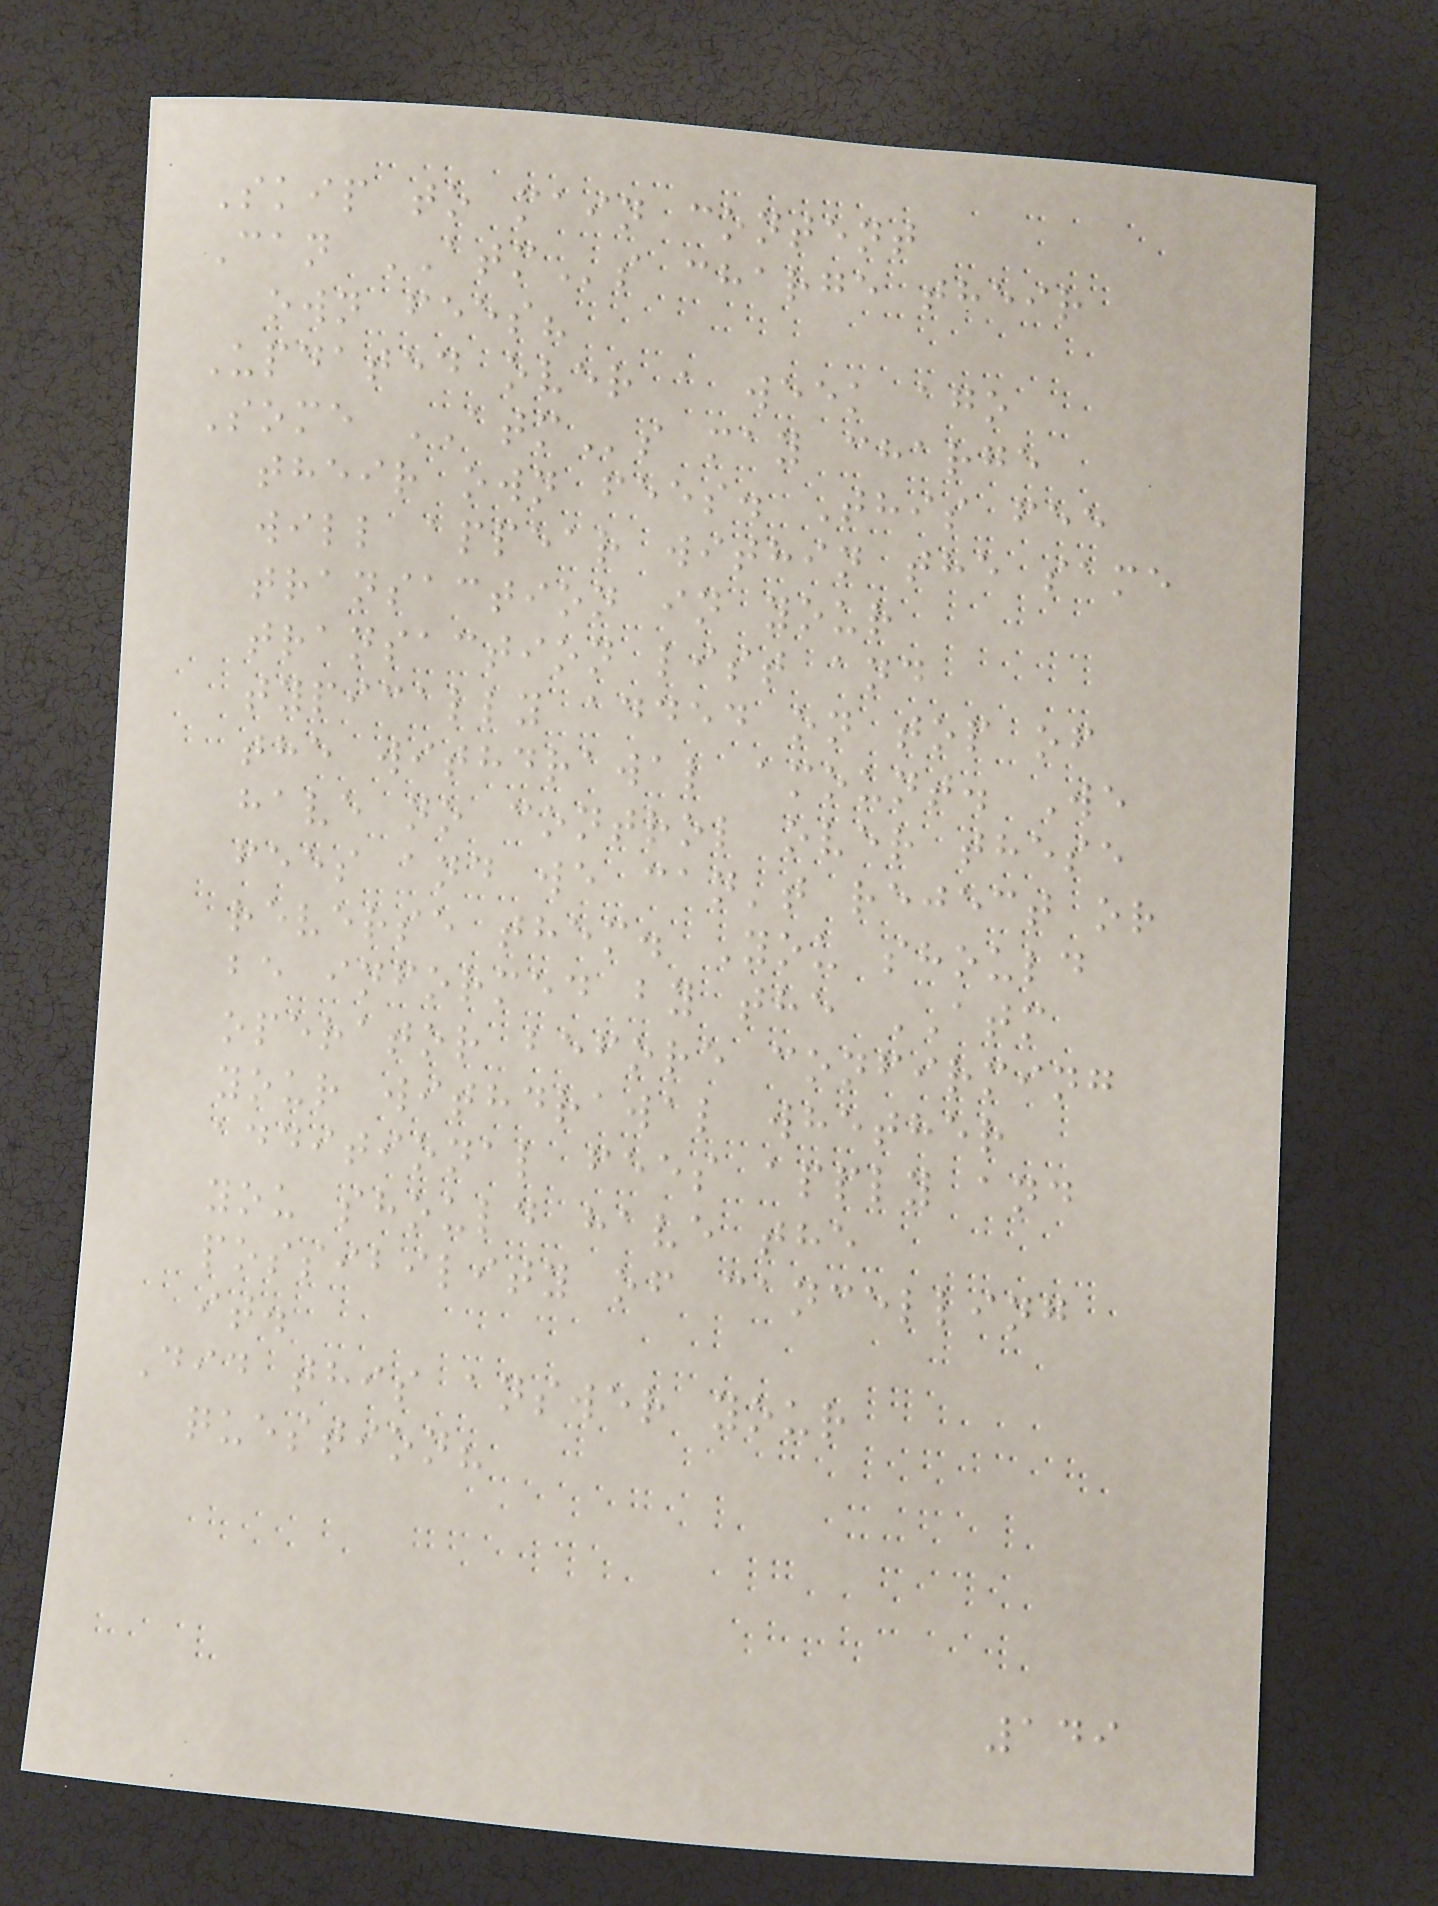Skip to main content
Can ATMs charge their
own fees?
Updated over a week ago
Some ATMs may charge
their own fees. This fee
will appear within the same
transaction in your
transaction list and
typically added on top of
the withdrawal amount. We
have no control over these
fees and we can't reject or
reverse them. You should
be informed by the ATM
operator before confirming
your withdrawal whether
additional fees apply and
you should have the
possibility of cancelling
it.
Did this answer your
question?
149
